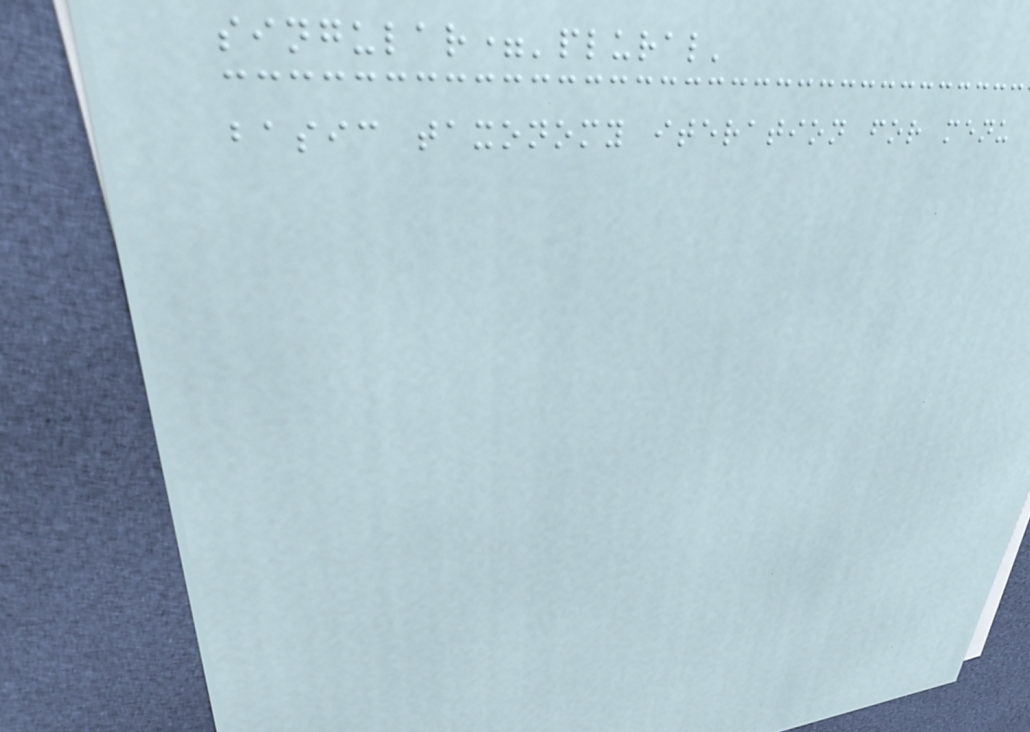singular='plural'
basic taxonomy iteration for menu
